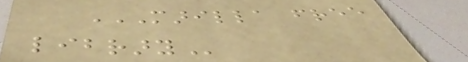MARILLA FREE
LIBRARY
